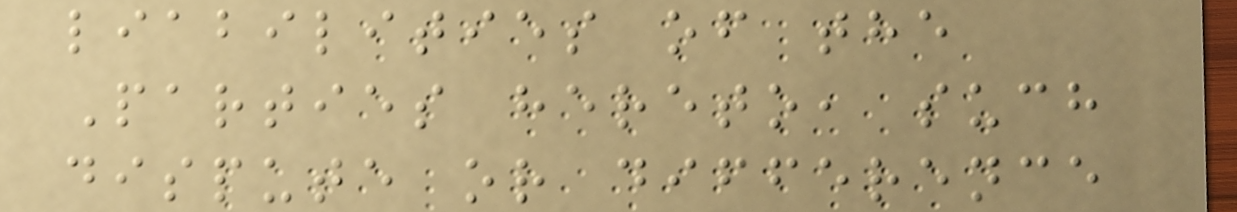liabilities of the
Parties hereto, such
dispute or difference
